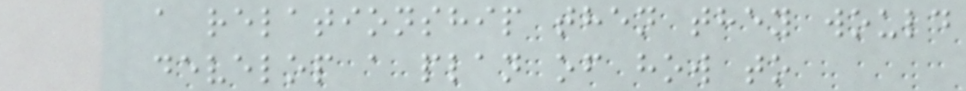a relationship then they would
develop a plan of how to
